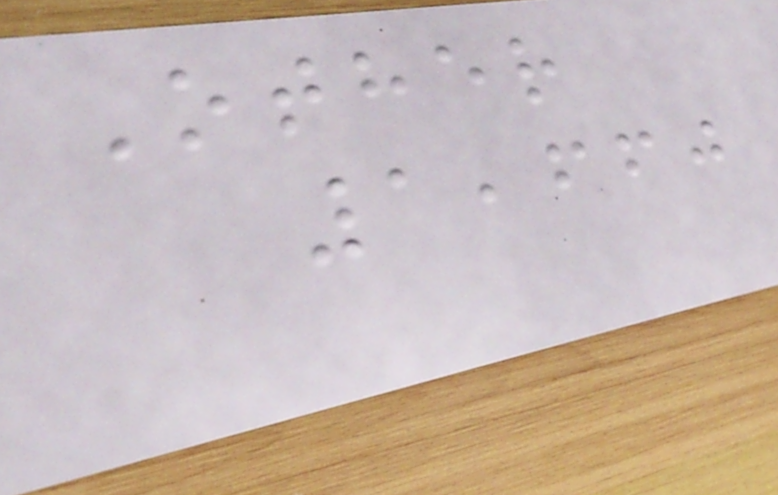Other
1,660
